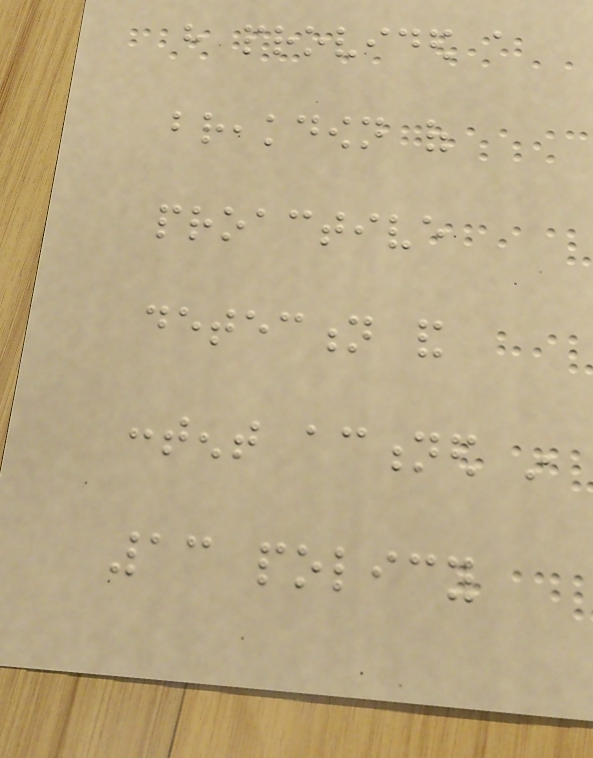have provided a
breakdown of
proactive
detection and
content actioned in
13 policy
